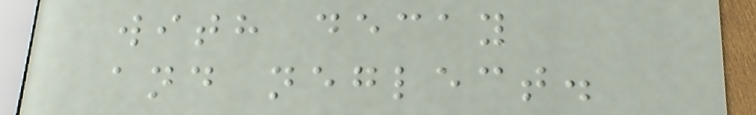with decay
and neglect.
